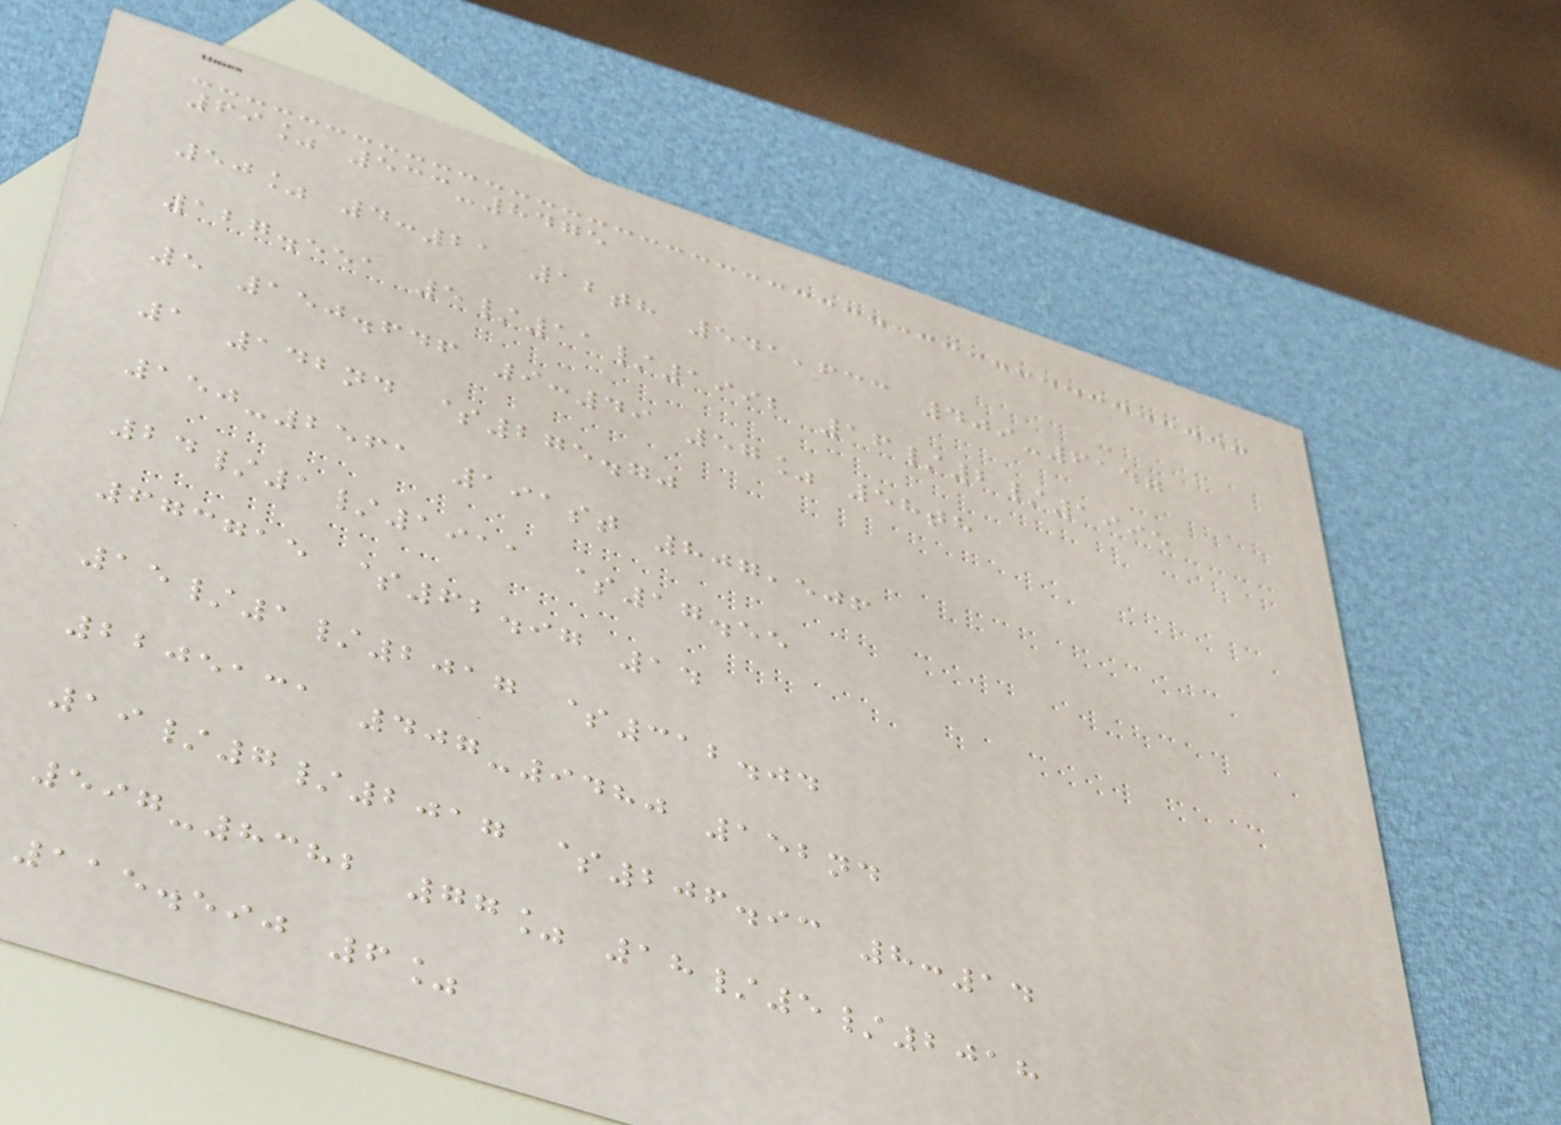69% 533-8475
50% 4:21 12th 541,633 409-6147
127.551 5/11/1992 16/2/1995
5 150.646 9:49 57% 58th
1 142nd $275.70
150-2561 191st 807,506
24/1/1911 $17.55
673715 $62.97 14
15/1/2017 $312.04
2205131 407-9480 152nd
19/7/2017 $206.93 8:14
597-8382 77% 18/5/2018
115.590 6%
